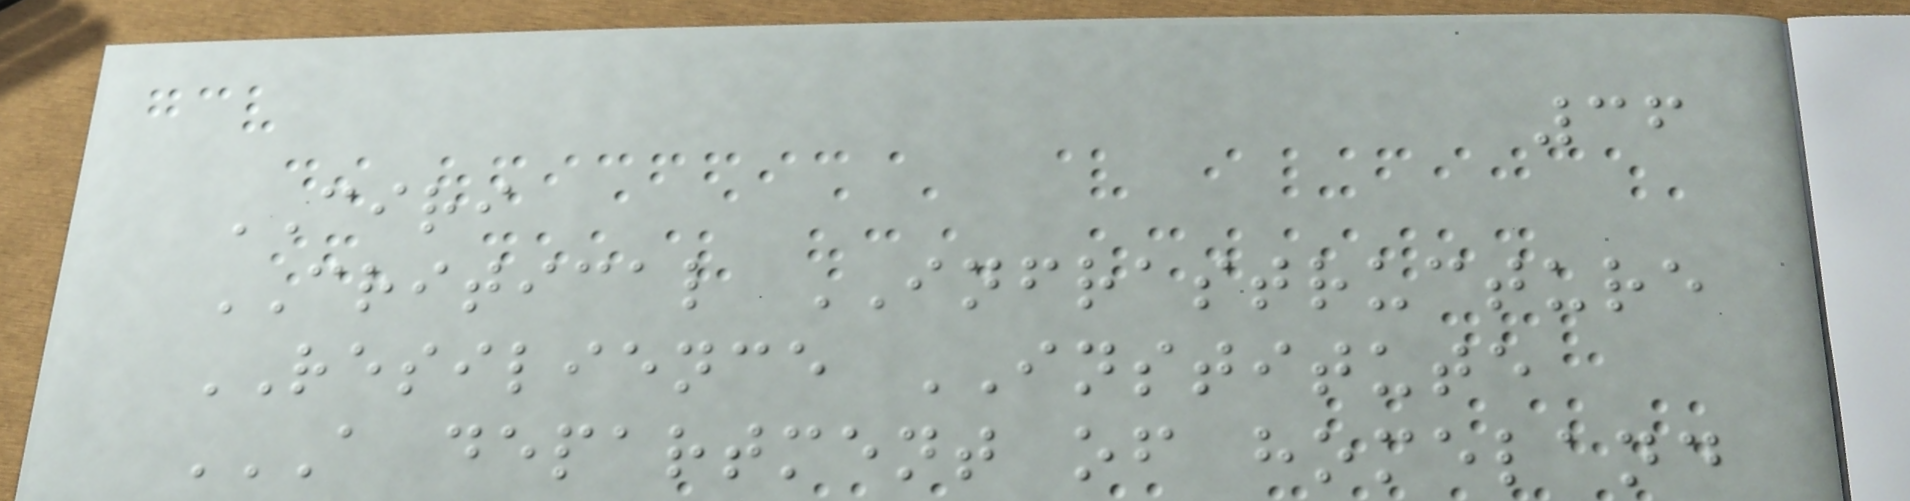36
CIRI
CRITICAL INFRASTRUCTURE
RESILIENCE INSTITUTE
A DEPARTMENT OF HOMELAND
